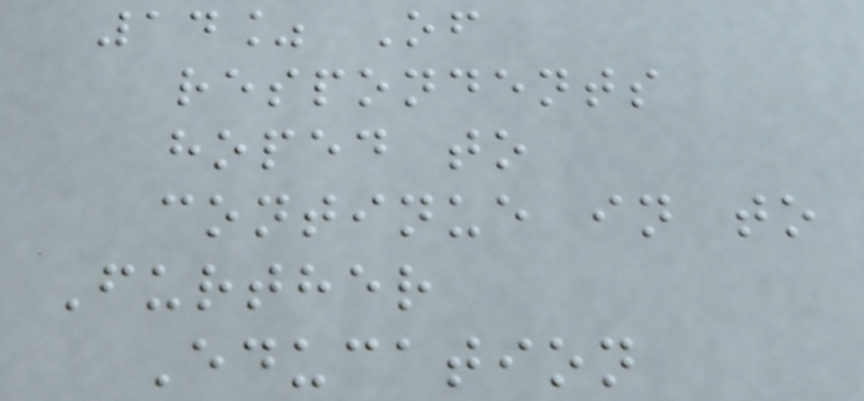14% Of
respondents
hoped to
continue in to
Further
Education
